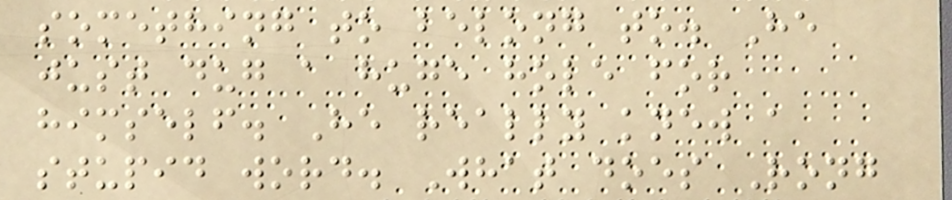something to belong to. He
just dug a huge hole for
himself. He really knew a
stupid word. What does Rong
